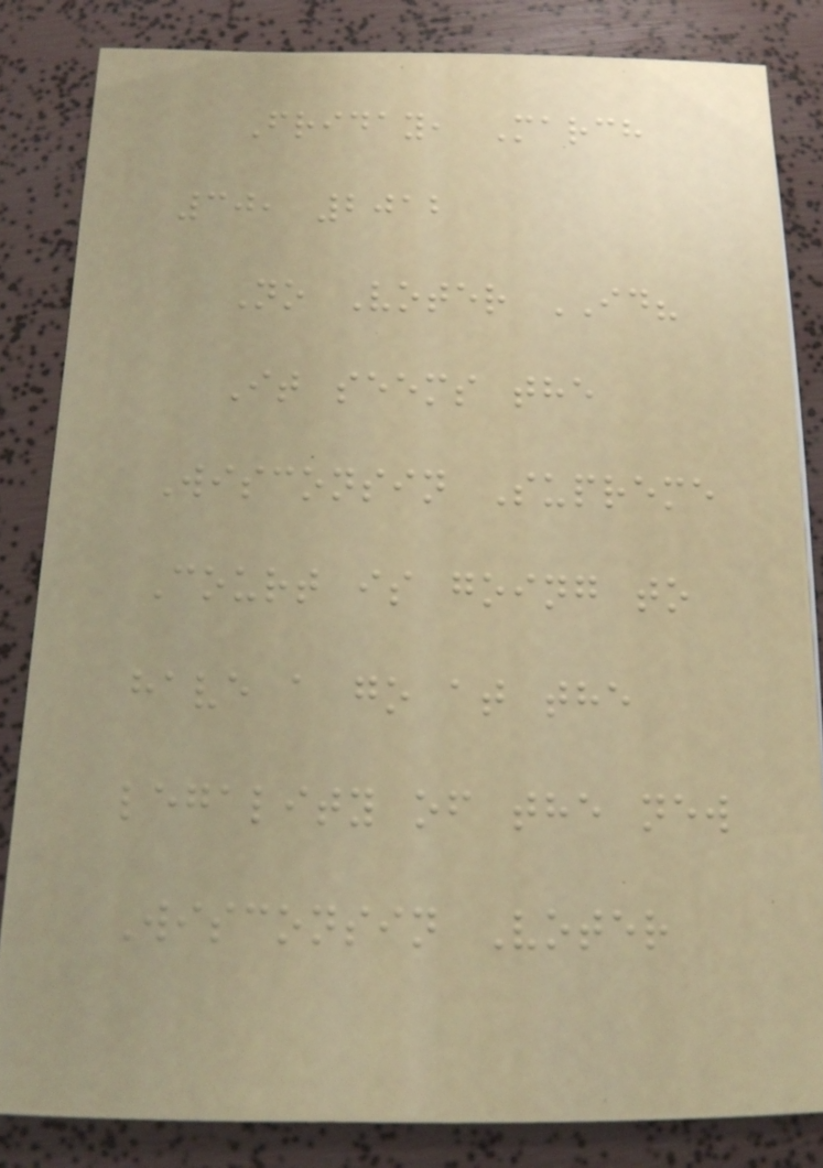Friday, March
30, 2012
No Voter ID?
It seems the
Wisconsin Supreme
Court is going to
have a go at the
legality of the new
Wisconsin Voter
